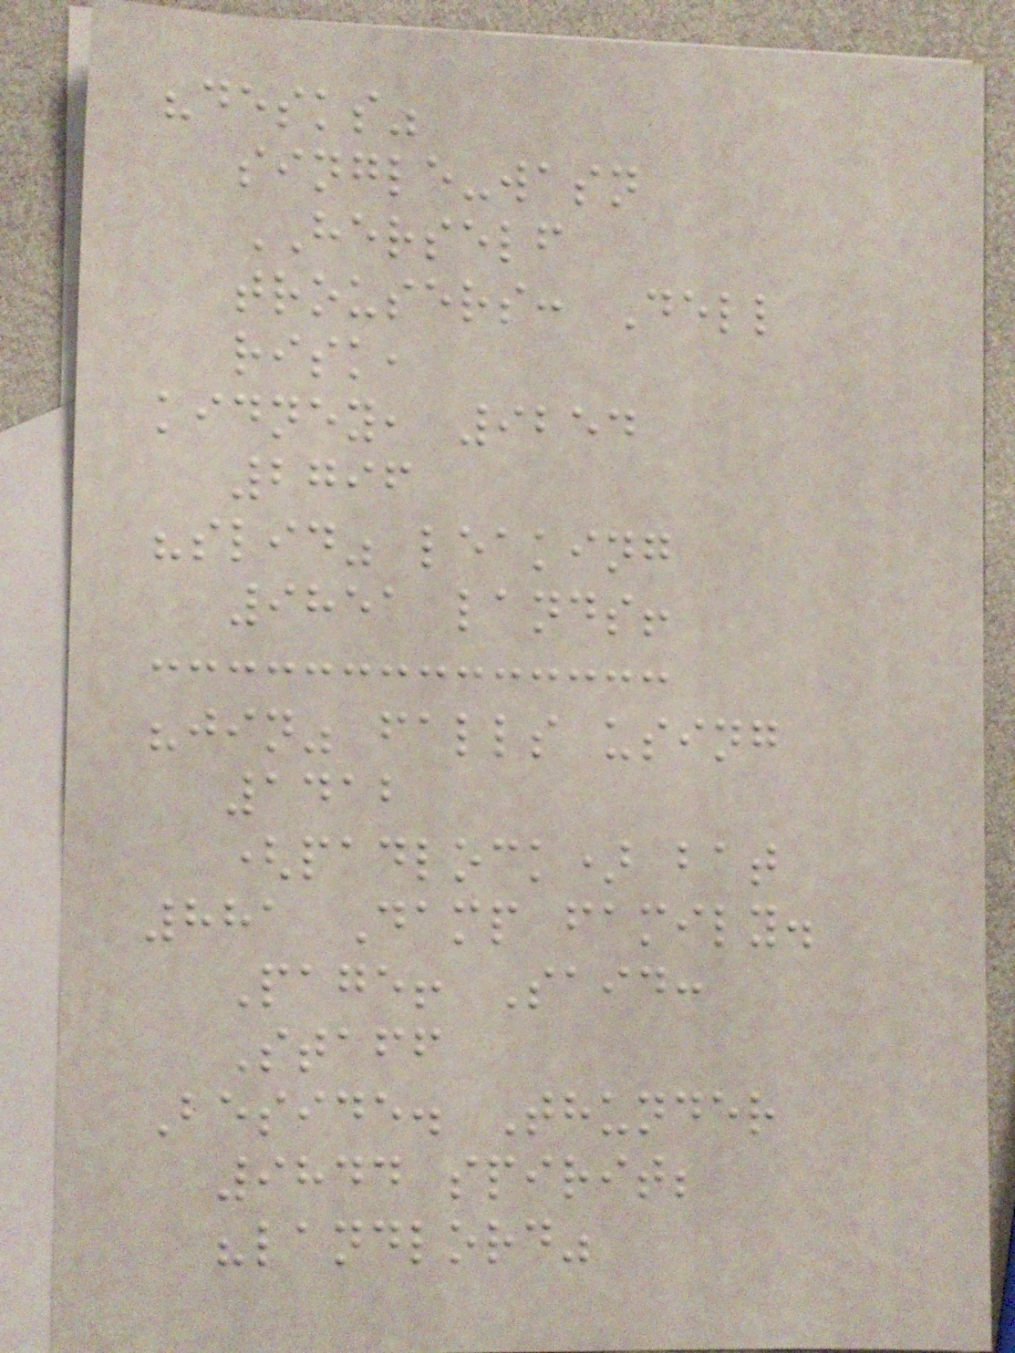"desks"
single-wasn
HERSELF
trousers: Dell
risk,
kidney, 9254
2796
"slid" leaking
9851 lands!
"jin" falls using
1412
(padlock) bat
881 Damp family.
Page! Said:
Staff
Beside. Thunder
9844 spirit;
"landlord"
